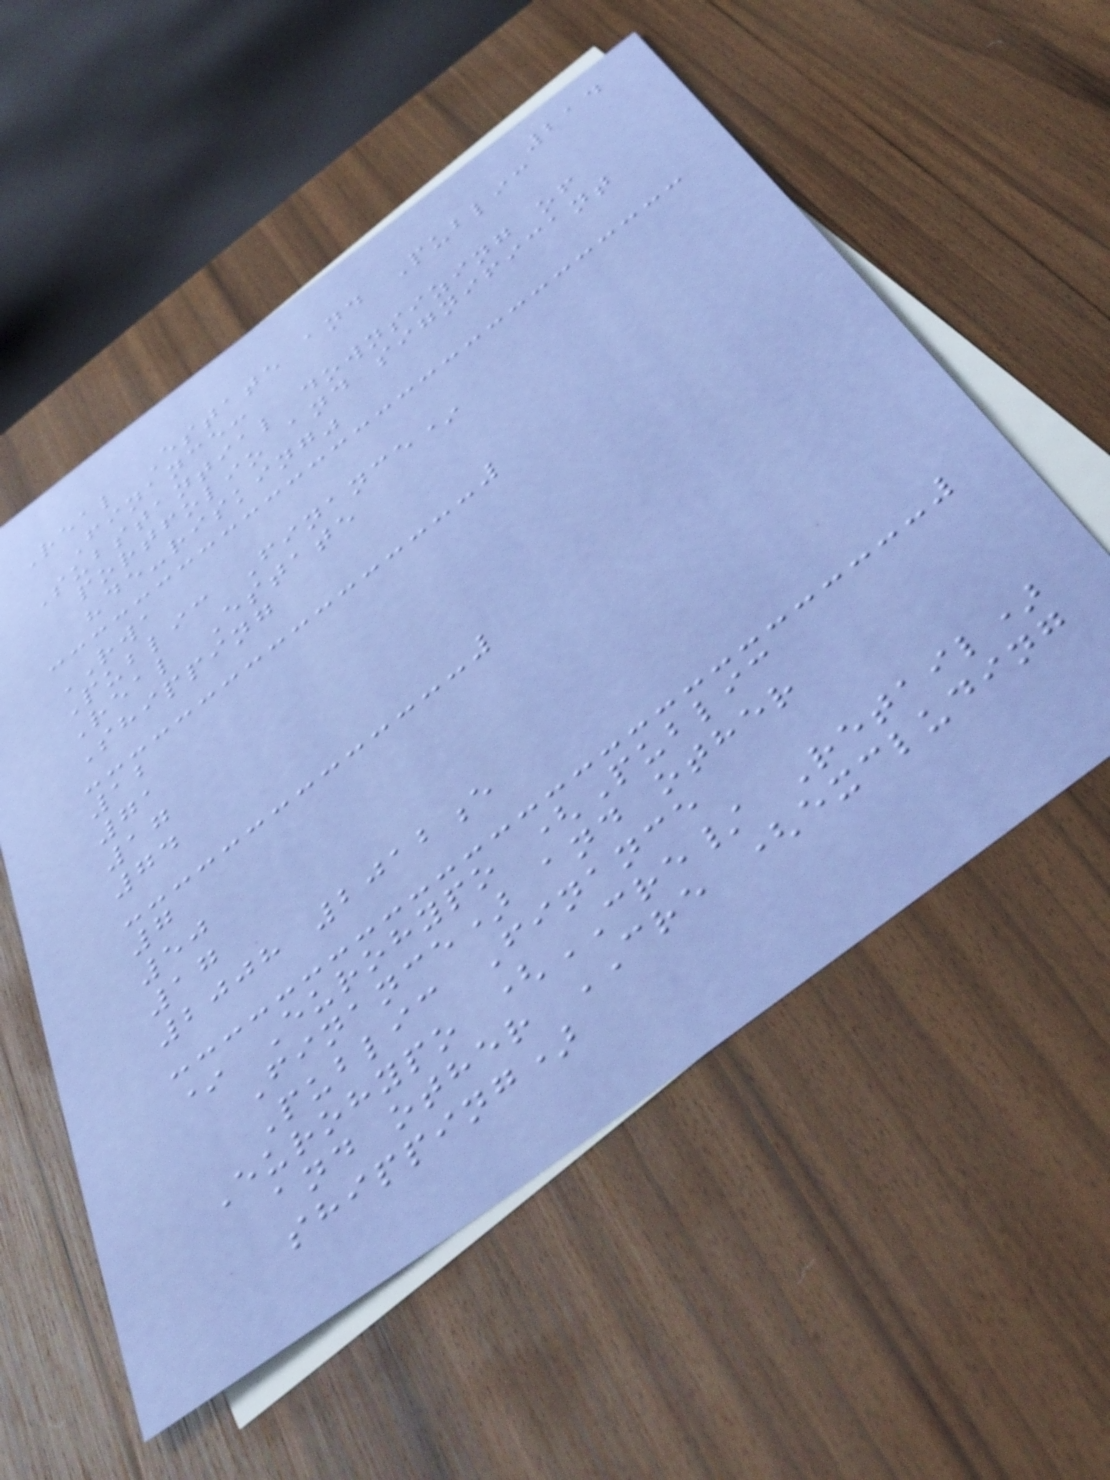214
Real Estate and Public
Finance:
Substantial downsizing of
portfolio and significant
"de-risking"
RWA
Public Finance*
Real Estate
Shipping
12
71
17
74
7
50
17
2008 2012e
* Eurohypo (Public
Finance) and other
Public Finance
Eurohypo (CRE/ Retail)
and other CRE (excluding
shipping)
